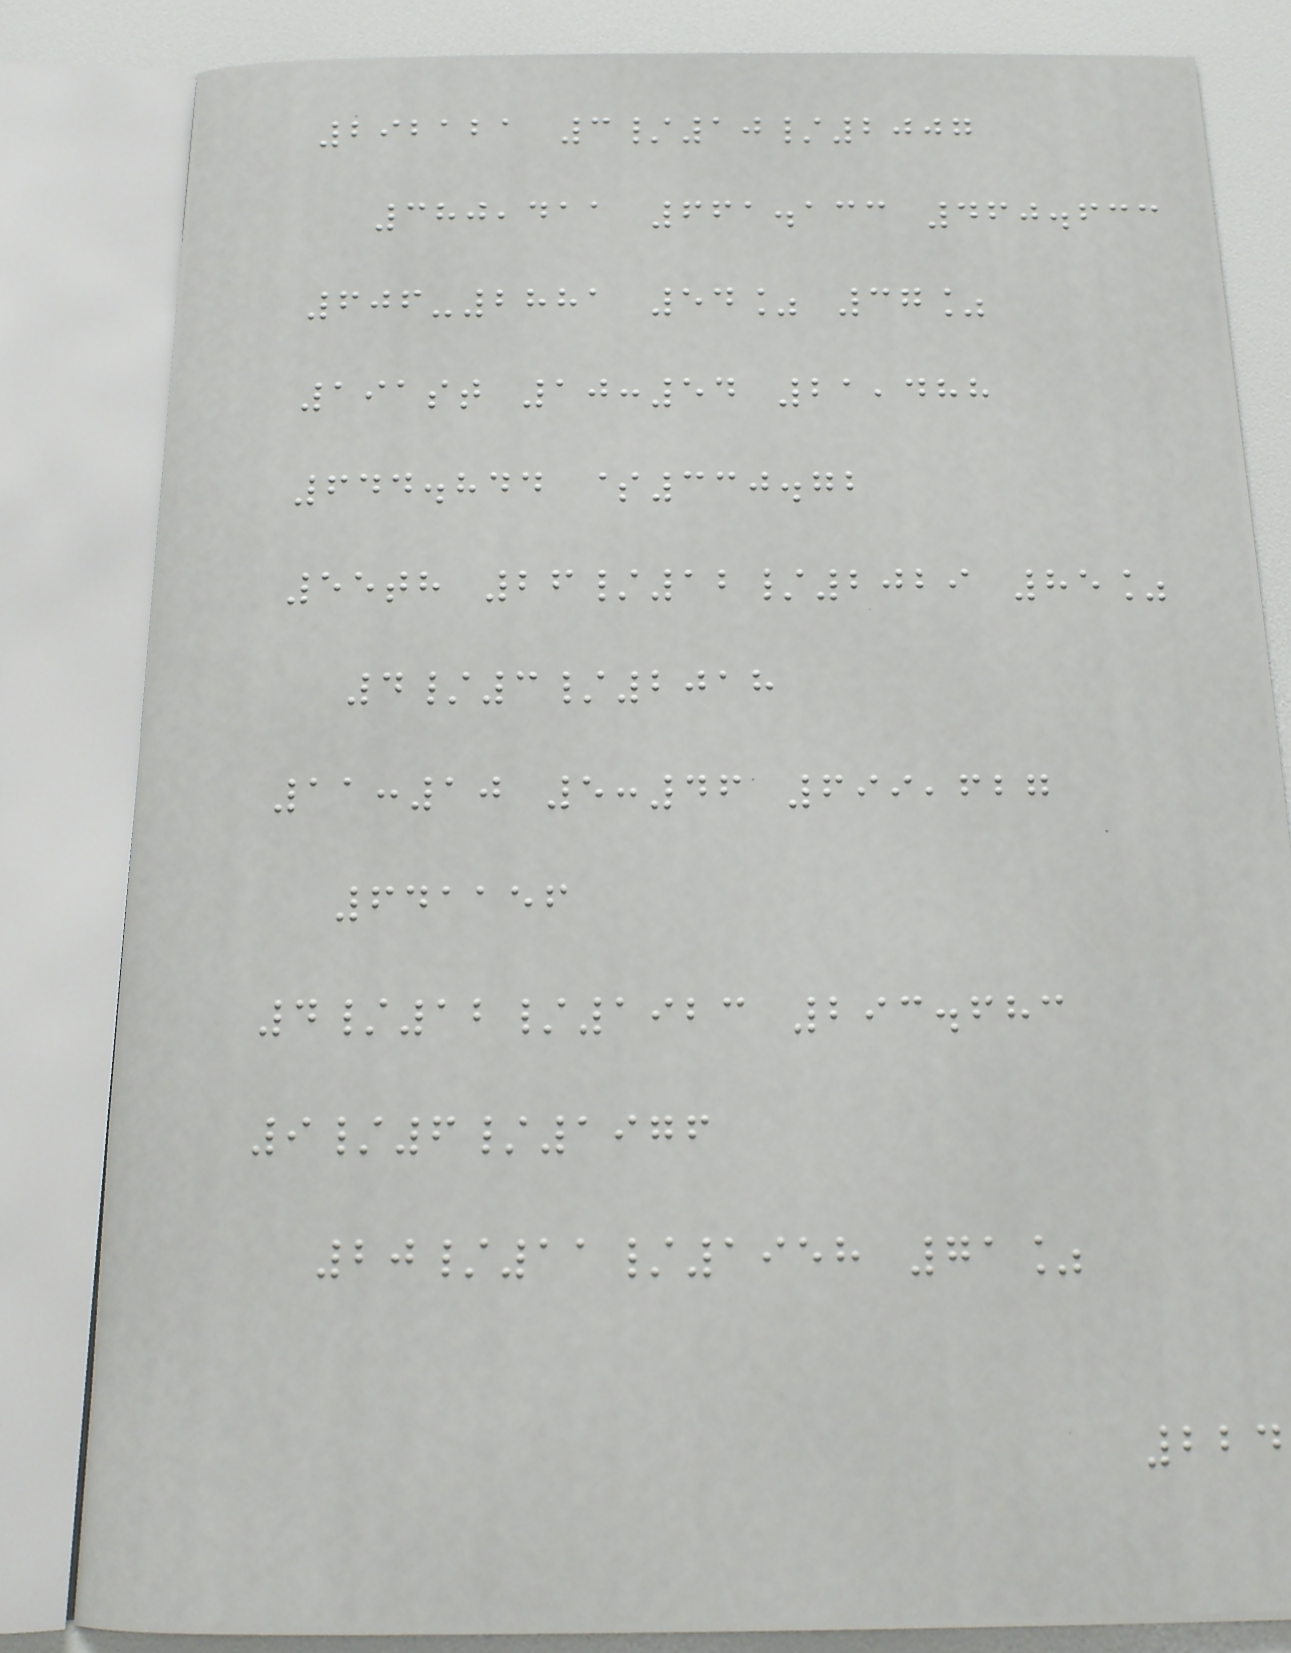292121 3/10/2007
380,411 661.133 460.633
606-2881 54% 37%
191st 10:54 21,488
644.844 $330.72
55th 26/12/2029 85%
4/3/2018
11:10 5:46 699,627
641156
4/12/1923 293.683
9/6/1976
20/11/1958 71%
224
